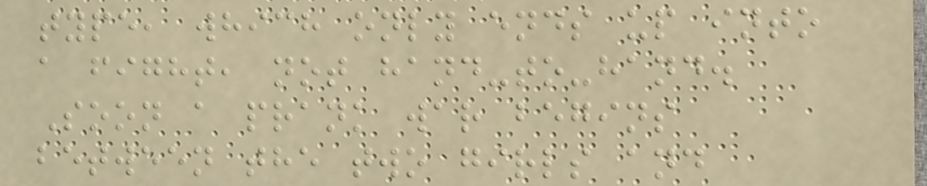type, which only ends up into
a fight, not hand-to-hand.
Soon a prank war begins
between the two girls and
